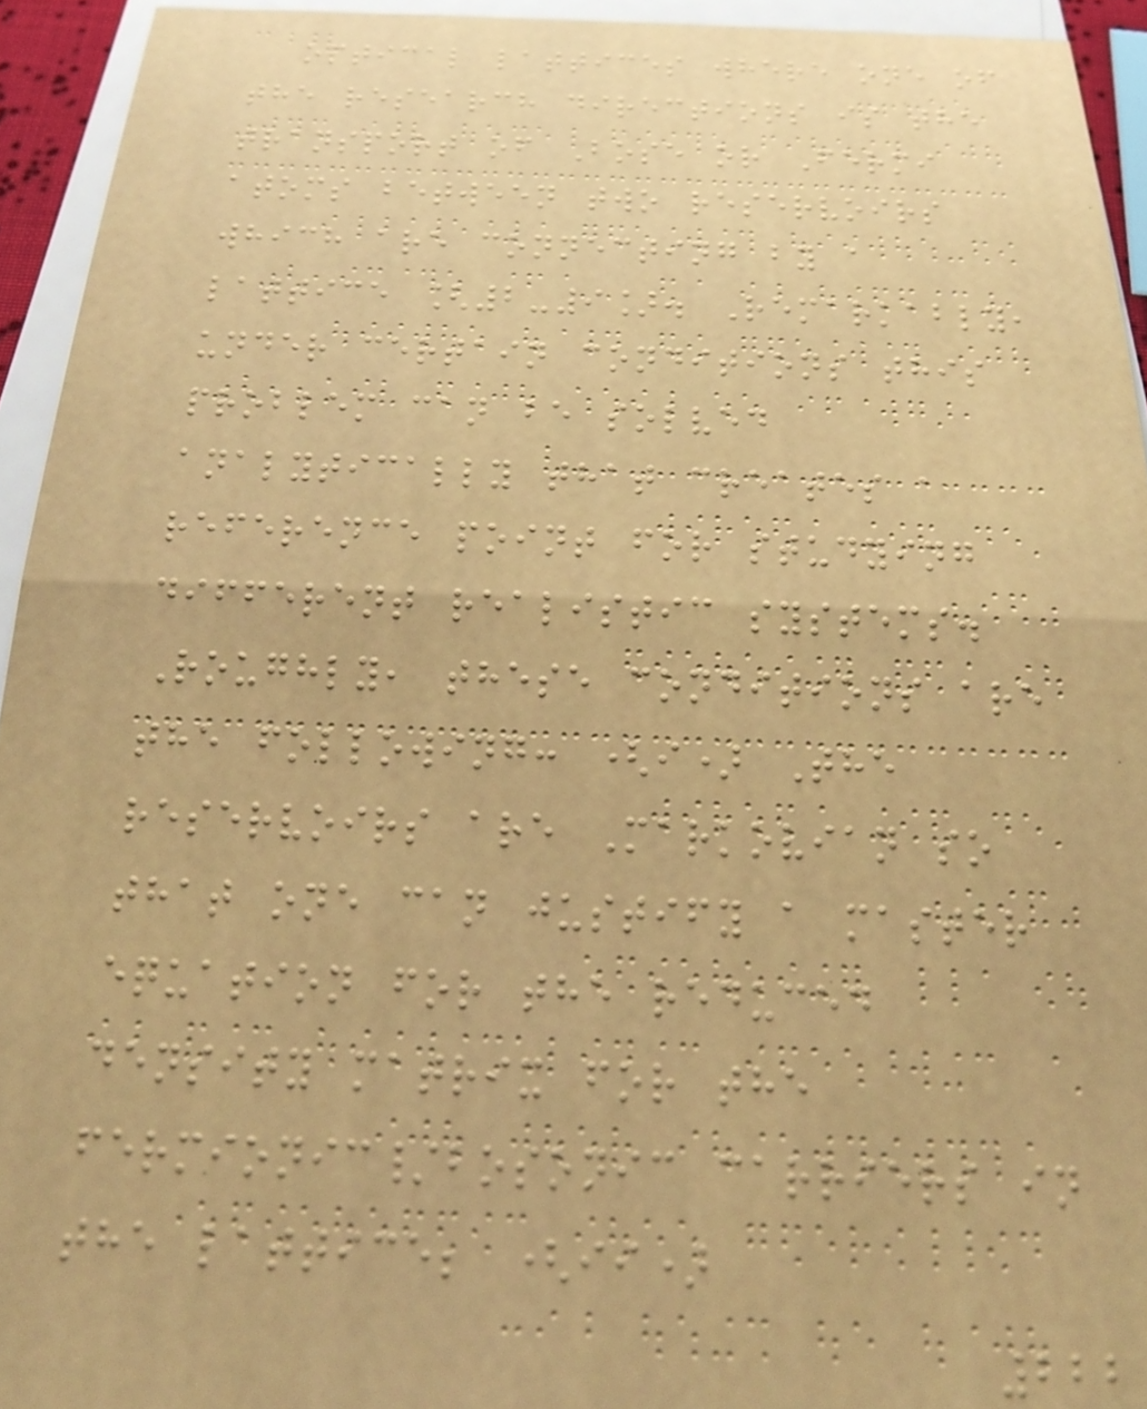optical lattices where one of
the research directions is the
transport of Bose or Fermi
atoms between two reservoirs
which are connecting by a
lattice [2-9]. Remarkably,
under certain conditions this
problem can be solved
analytically that creates a
reference point for studying
different realistic systems.
Roughly, these conditions are
the following: (i) The
reservoirs are Markovian so
that one can justify a master
equation for the reduced
density matrix for the
fermionic/bosonic carriers in
the lattice; (ii)
222
